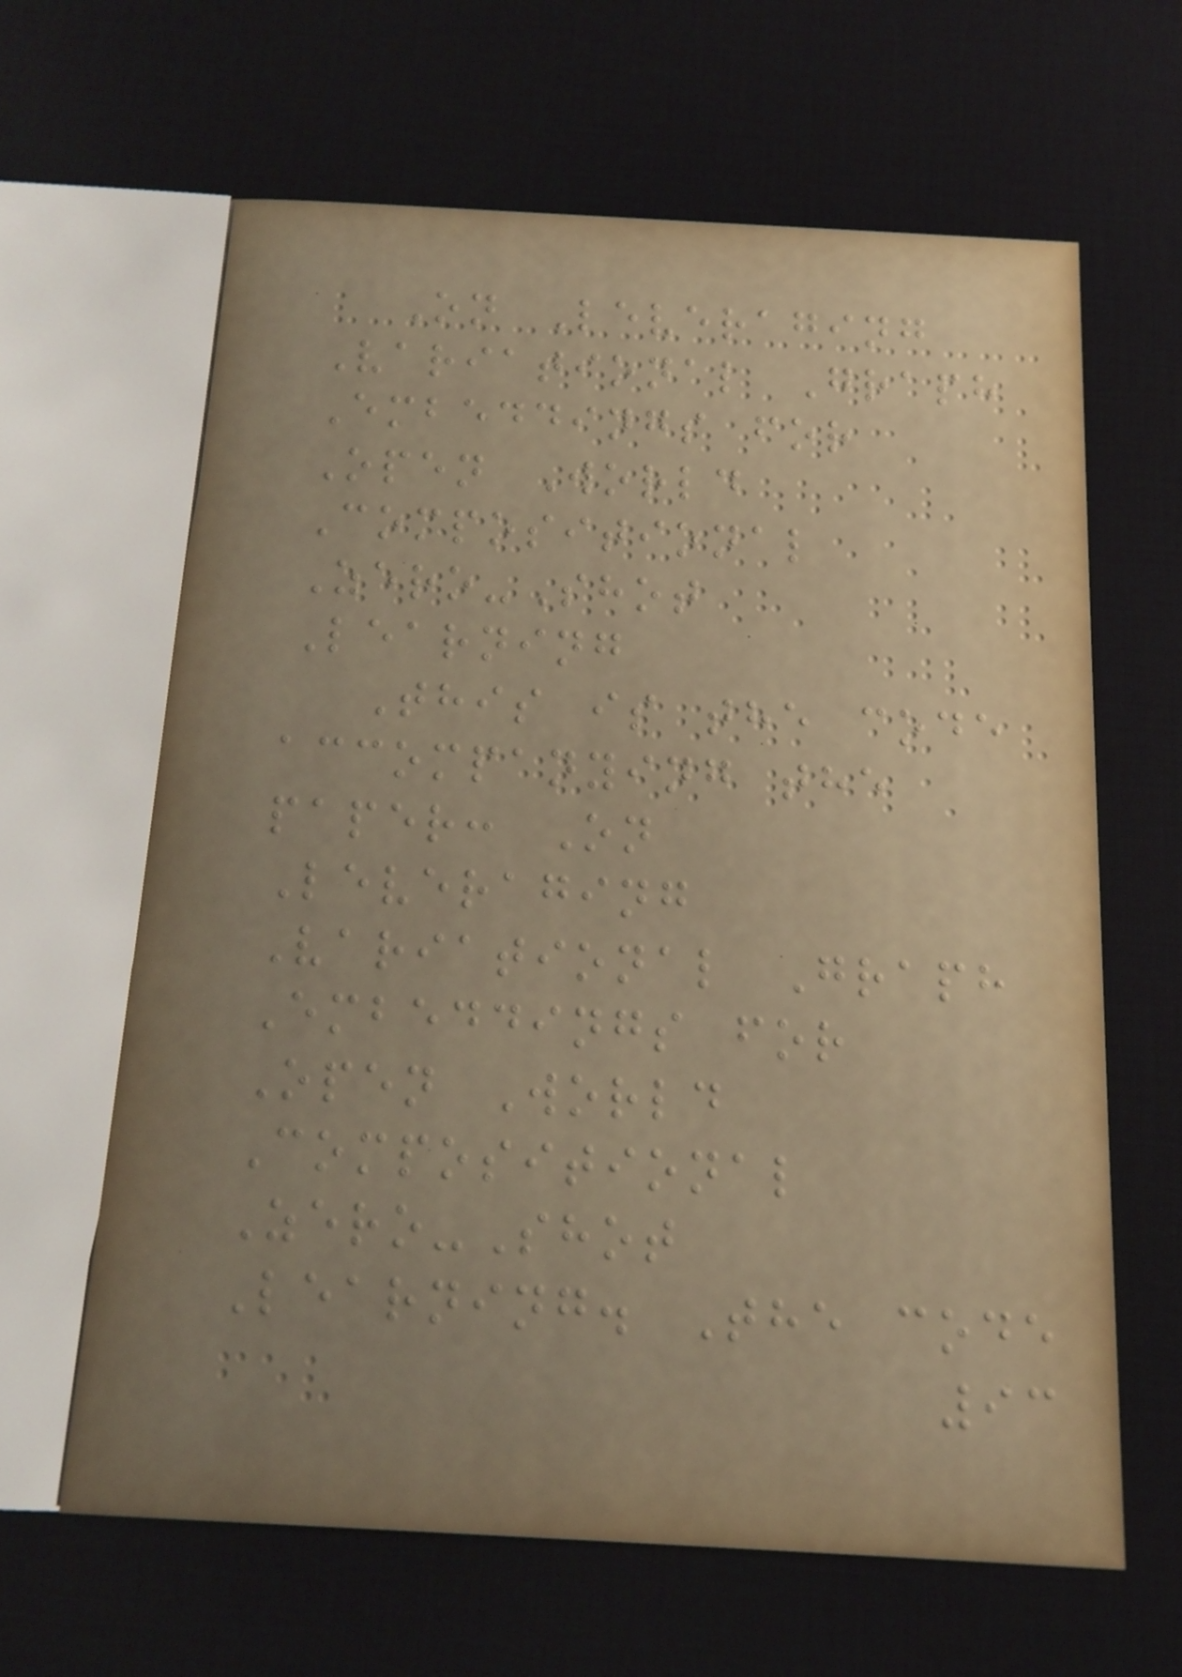On Leveraging
Variational Graph
Embeddings for
Open World
Compositional
Zero-Shot
Learning
This is the code
accompanying the
paper: On
Leveraging
Variational Graph
Embeddings for
Open World
Compositional
Zero-Shot
Learning. The code
93
